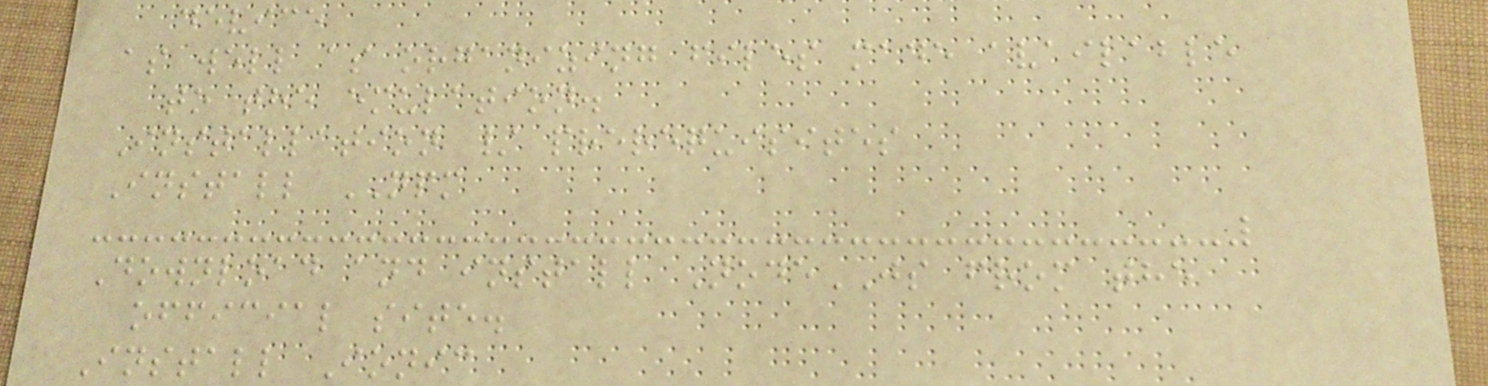device
as well as organizing files made available
to the emulation.
Installation / prerequisites
Install NPM
Download and install NodeJS from the
official site.
Install Ionic
